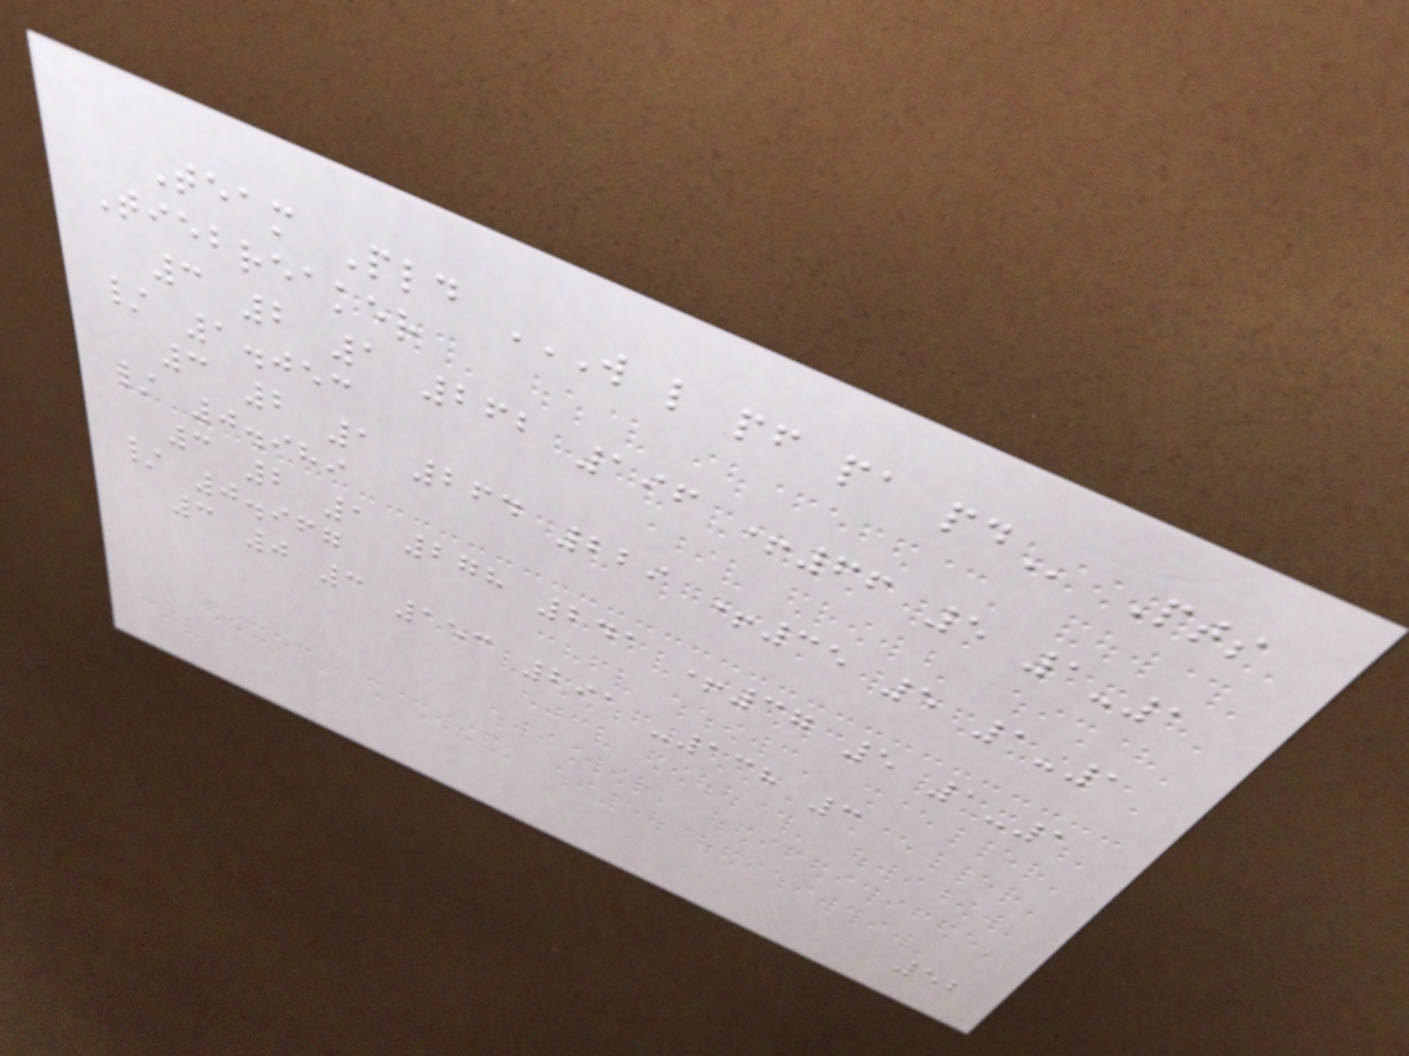Team Pld W L PF PA PD Pts
Tiebreaker
3 2 1 262 196 +66 5 1-1
/ 1.053
3 2 1 264 229 +35 5 1-1
/ 0.989
3 2 1 278 241 +37 5 1-1
/ 0.967
3 0 3 153 291 -138 3
52
